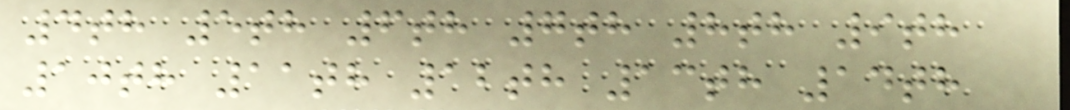4th 5th 6th 7th 8th 9th
10th 11th 12th 13th 14th
